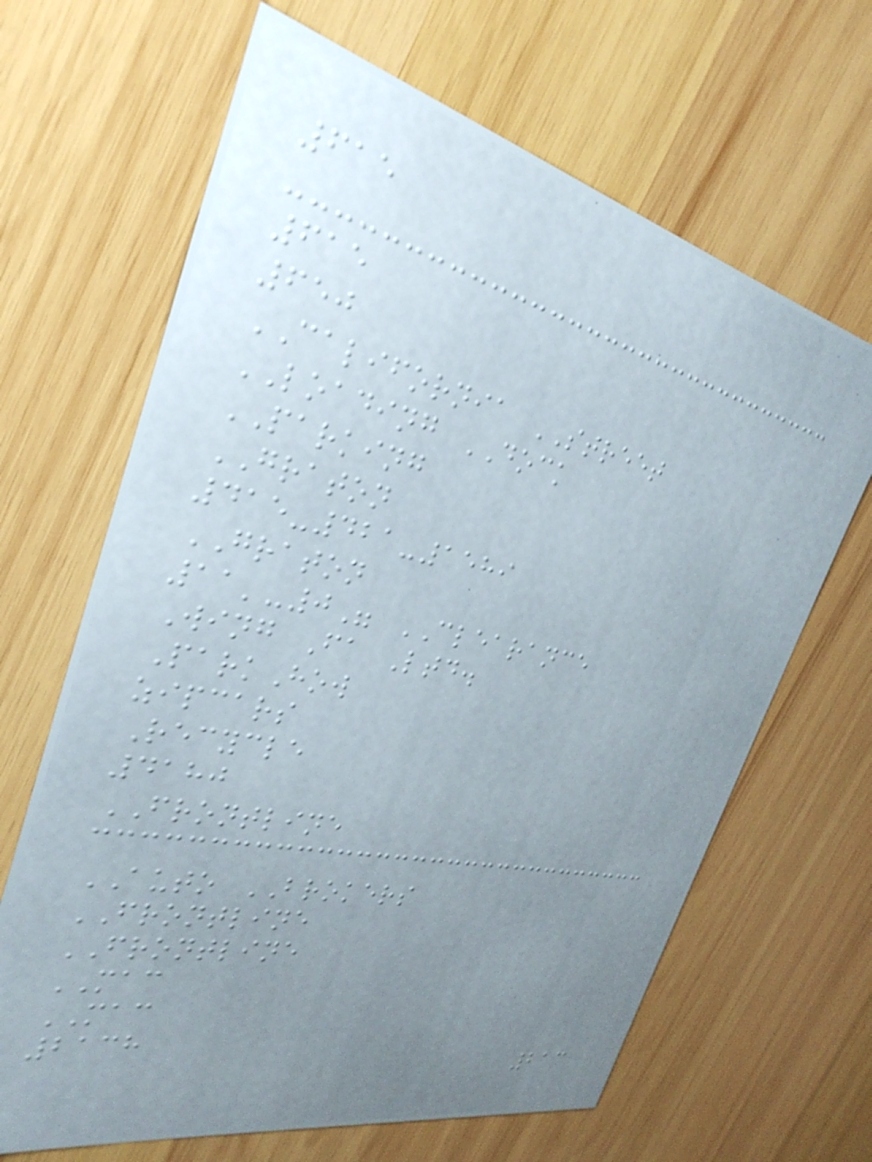615
615
650
CALIFORNIA STREET
LOADING DOCK
PARKING
GRATON
415-421-1589
GRATON
11'-0" CLEARANCE
Wing Fa Ltd.
ParkHow
zipcars
Recycle
4180
FRONTLINE
AUTO BROKERS
FRONTLINE
FRONTLINE
MAC
MAC
2138
213
